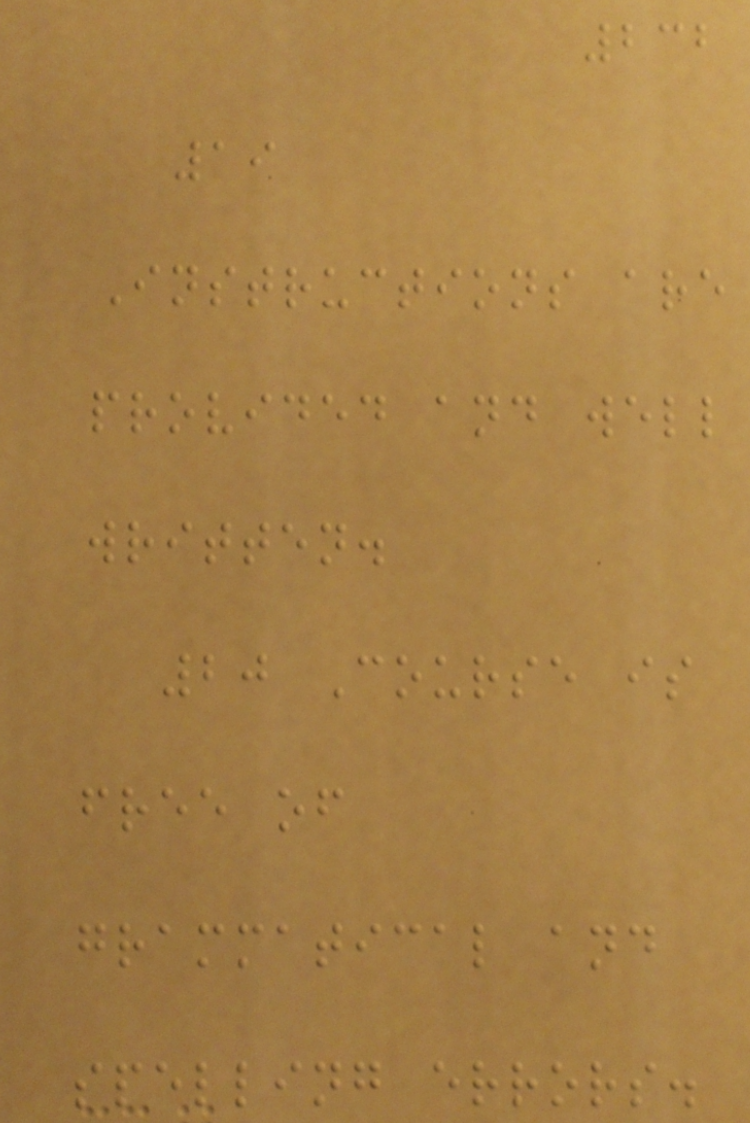232
19
Instructions are
provided and well
written.
20 Course is
free of
grammatical and
spelling errors.
